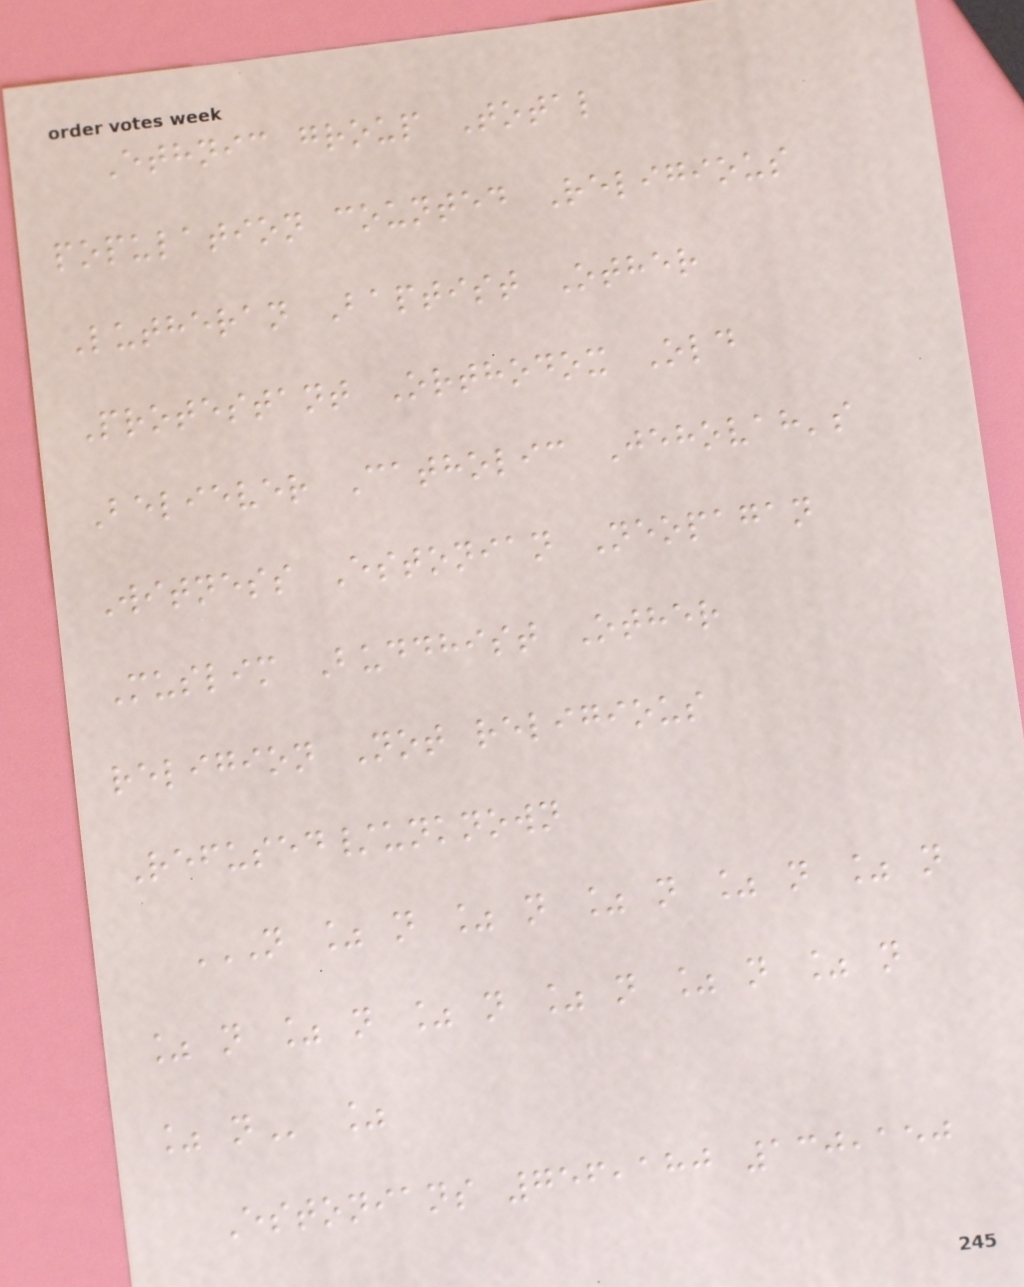Ethnic group Total
population counted Religious
Lutheran Baptist Other
Protestant Orthodox Old
Believer Catholic Jehovah's
Witness Estonian Neopagan
Muslim Buddhist Other
religion Not religious
Refused/unknown
N % N % N % N % N % N
% N % N % N % N % N % N
% N %
Estonians 756,180 130,150
